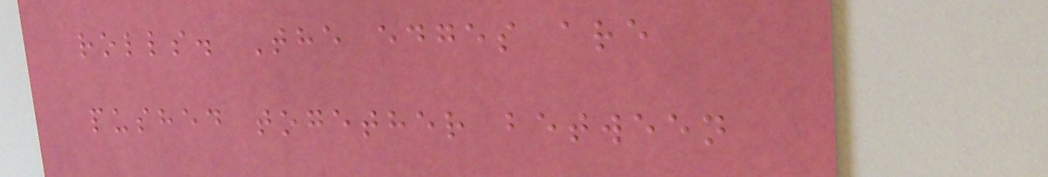rolls. The edges are
pushed together between
